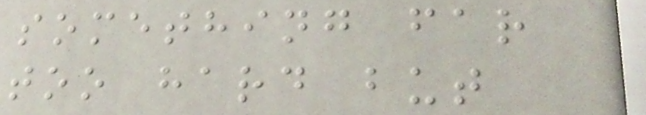something far
too hard but
